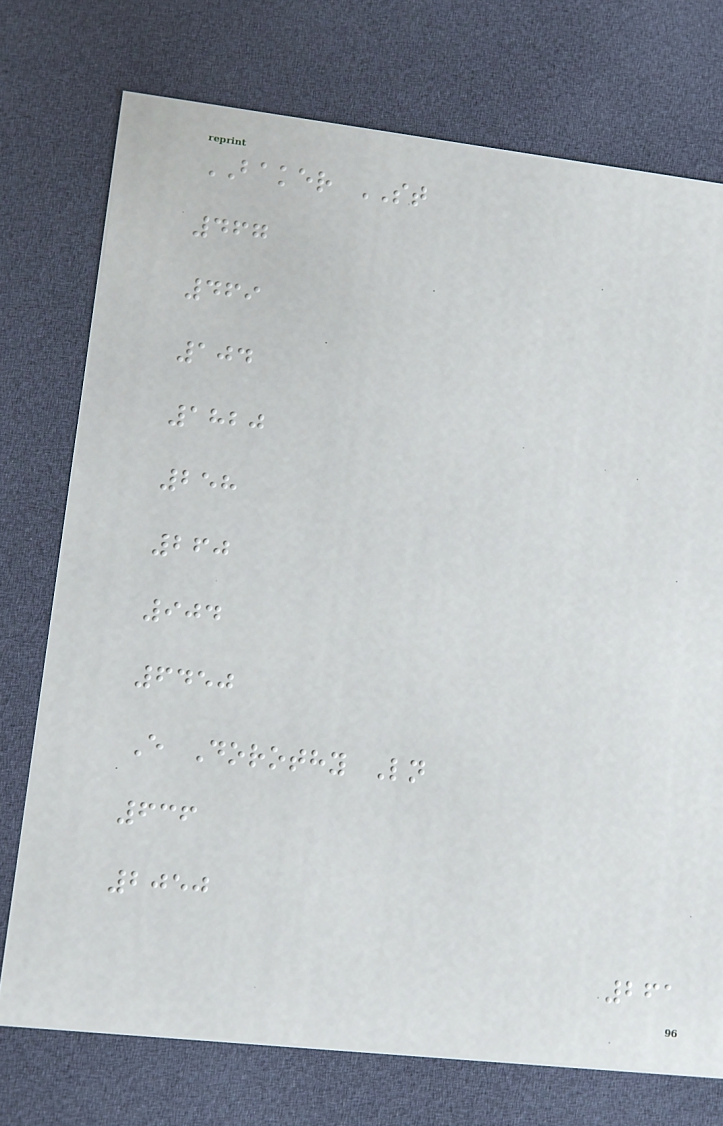BAKER ST
467
469
104
1820
258
260
904
6450
E Dorothy Ln
636
2050
261
